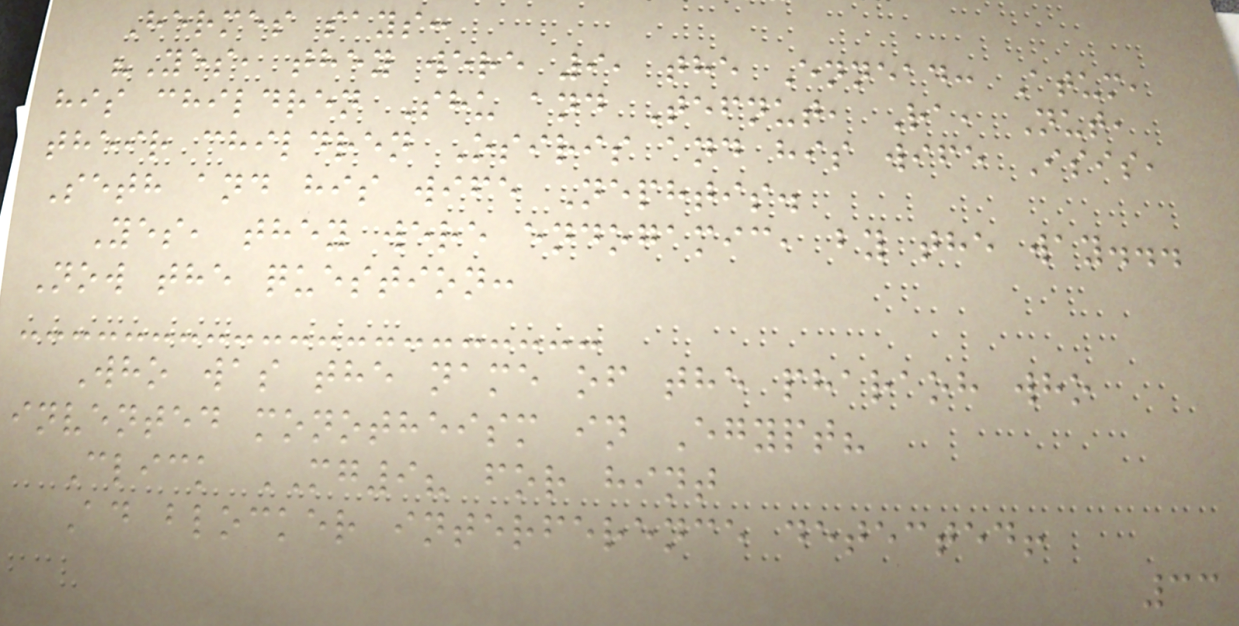Hermes says:
"Yes, they were 9, the Ennead: Atum,
his children Shu and Tefnut, Ra, Nut,
their children Osiris and his wife Isis,
Seth and his wife Nephtis.
Yes, they were endogamic, by the way...
Now the question:
Who was the name of the pharaoh who
invented monotheism in Egypt?
Click MG9? for hint
Ad blocker interference detected!
33
